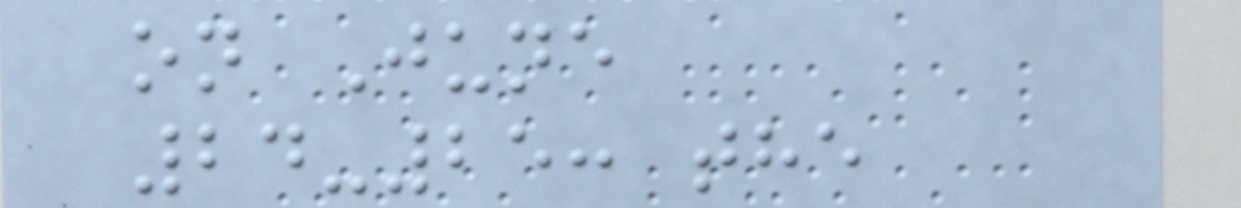on June
24-25: the
